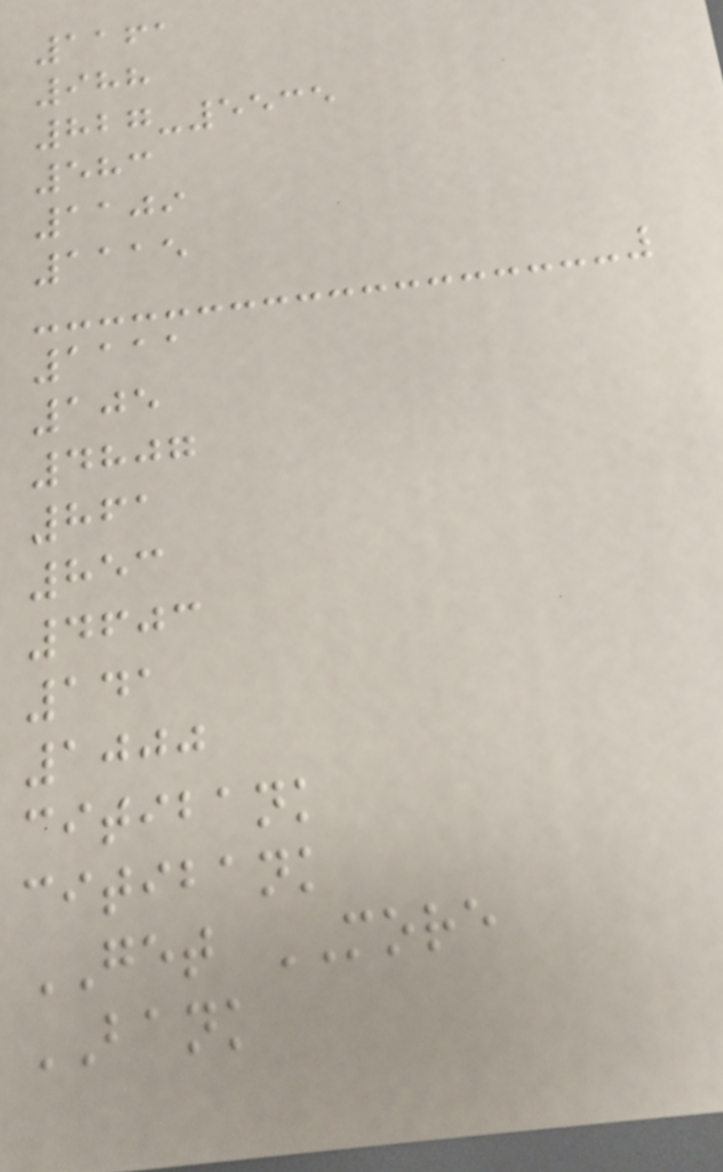1161
988
827-5535
583
1109
1115
1111
105
4807
861
853
4603
141
1000
citibank
citibank
GET MORE
BANK
